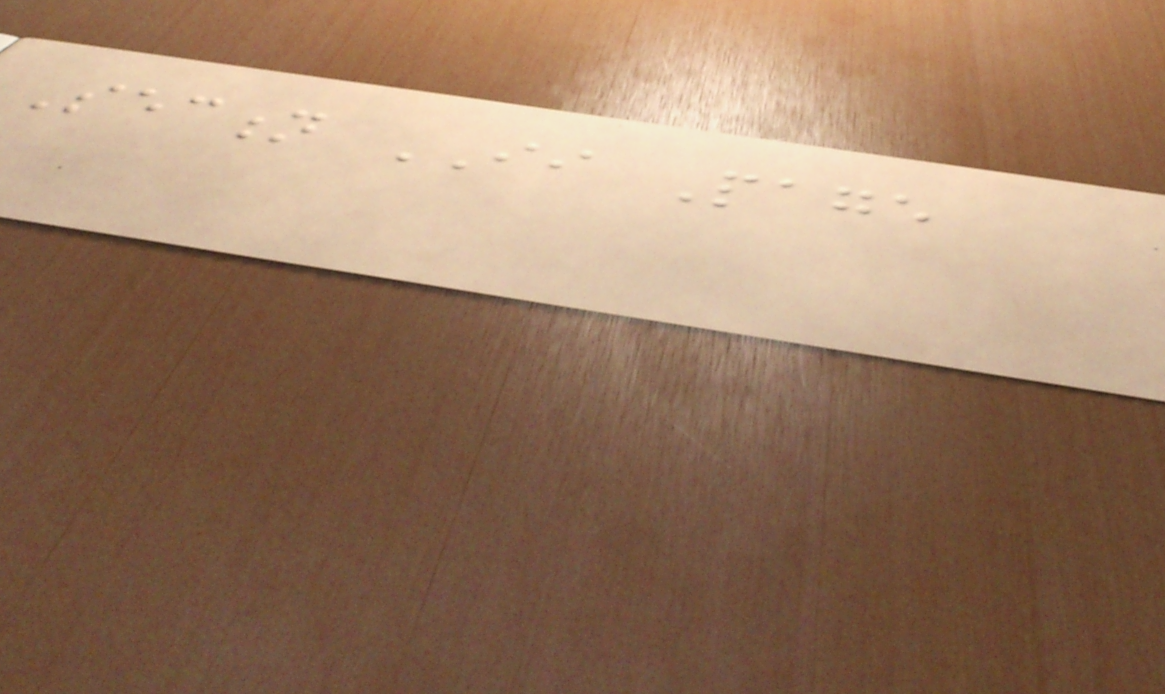Section II Page
